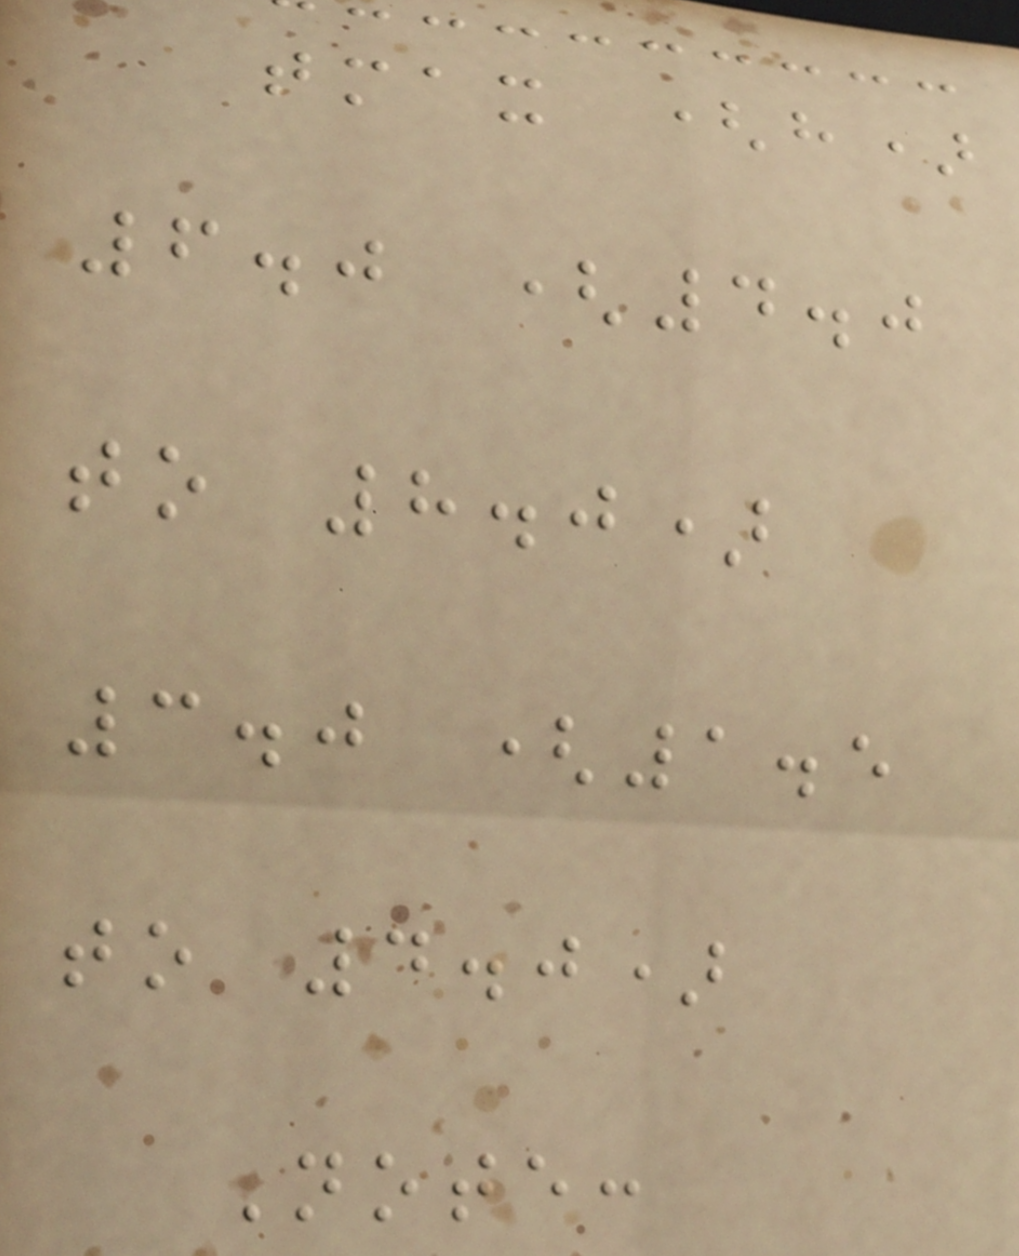tmax (h)
6.0 (4.0
to 8.0)
3.0 (1.5
to 4.0)
Note:
